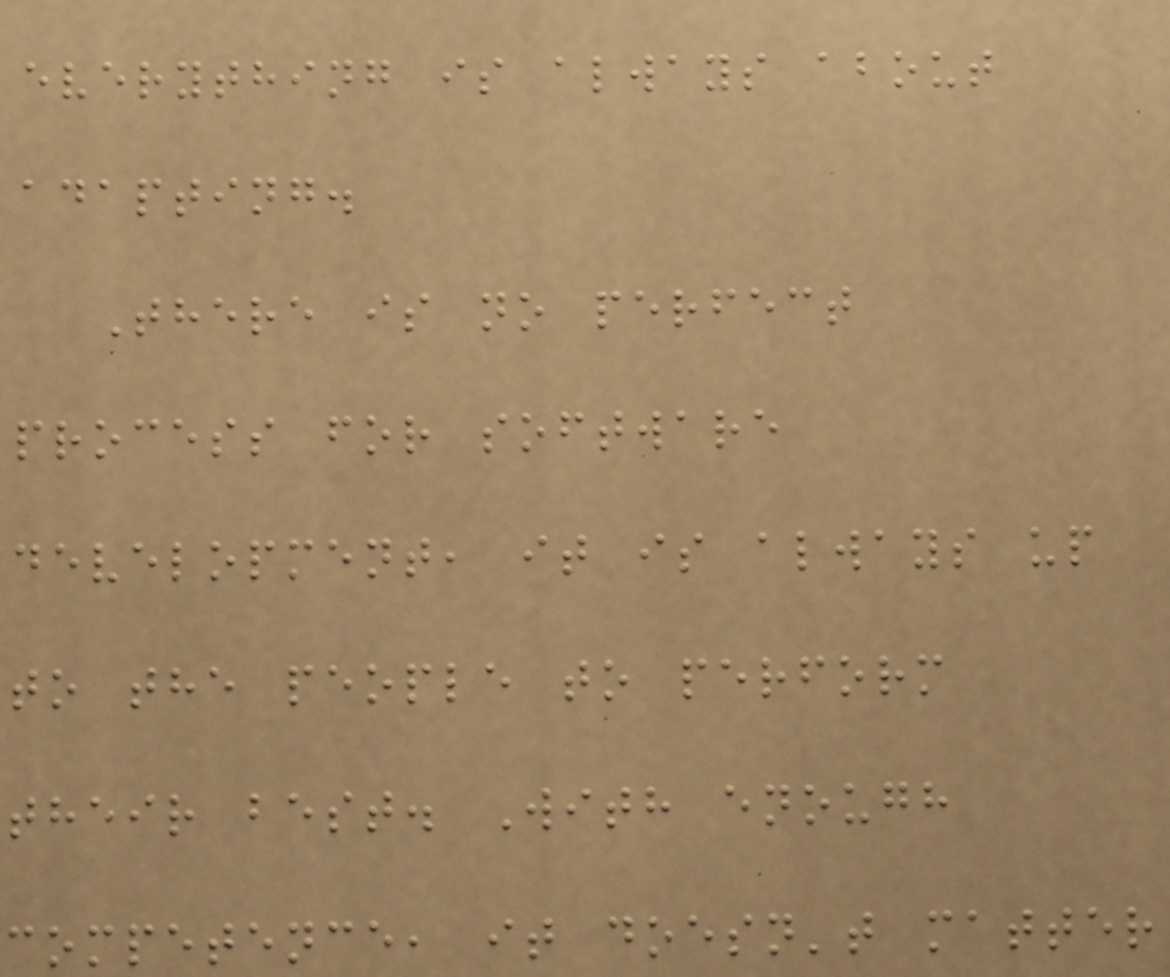everything is always about
adapting.
There is no perfect
process for software
development, it is always up
to the people to perform
their best. With enough
competence, it doesn't matter
